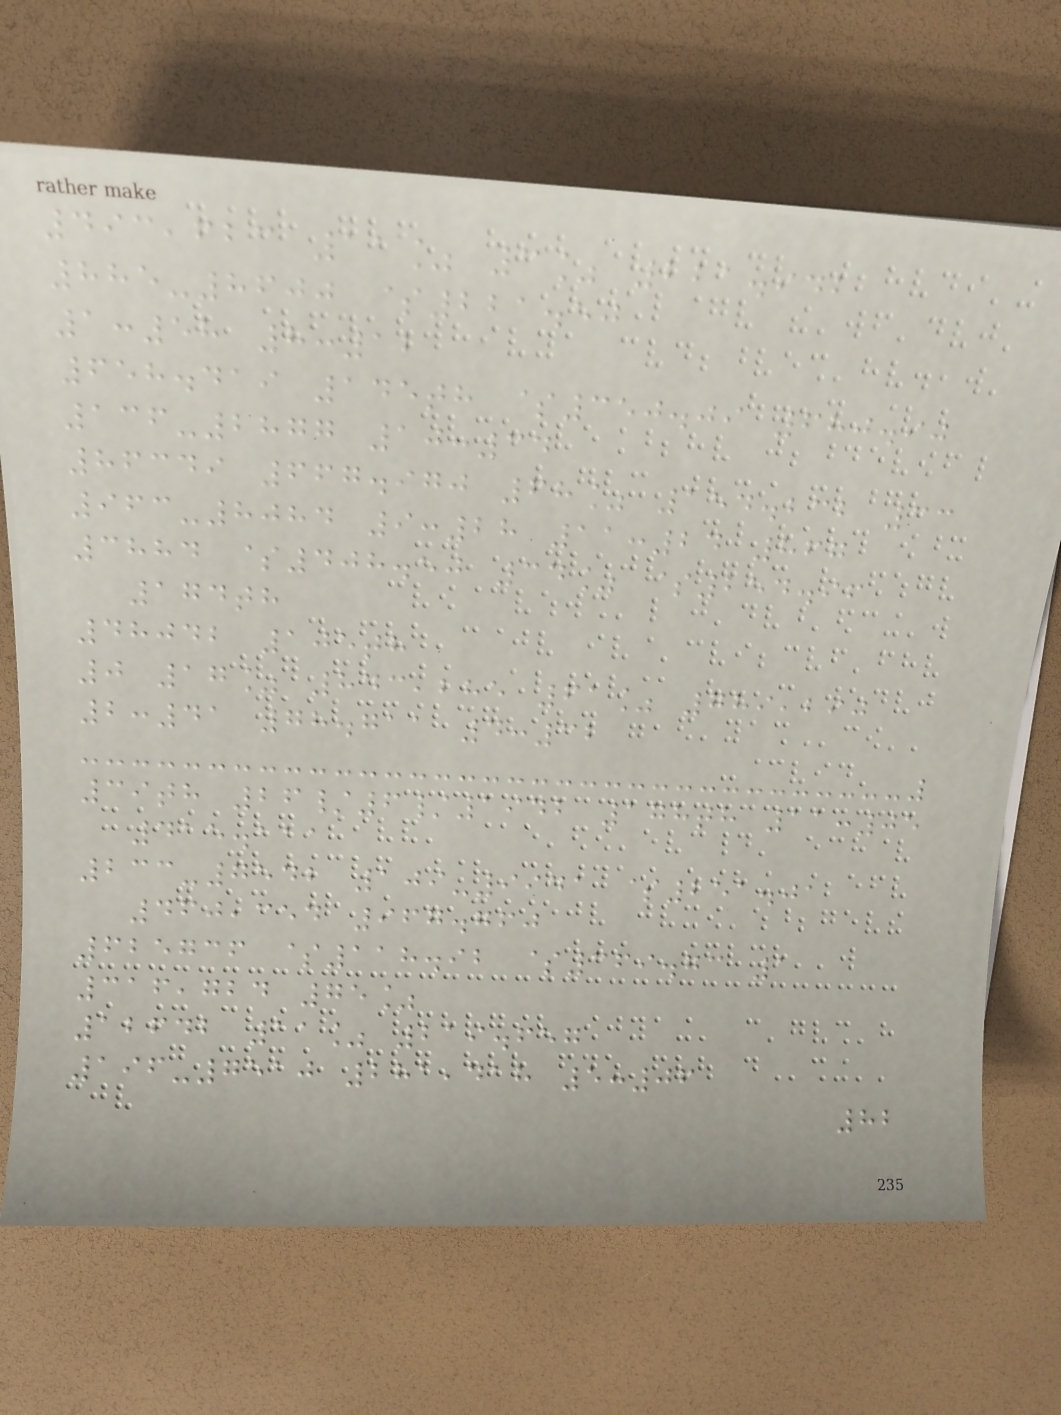493,623 11% 3% 221.942
885-8600 $221.50
1:58 8:12
658.419 145th $350.09 680.90
136-2877 10:34
86349 667.970 68% 154.232 33
963-8084 9:28 11:24 867
3884 $408.50 34% $254.96
174th
48042 105th
0 17% 843,285 61% 789,290
2:41 78.711 4:32
39th 26/6/1942 178th 11:05
415.111
233-7542 109-9941 $251.01
460,354 967.760
625736 $118.92 $369.73 1
316,724 75%
12642 11% 219.657
196-7510 281,418 5:06
82
